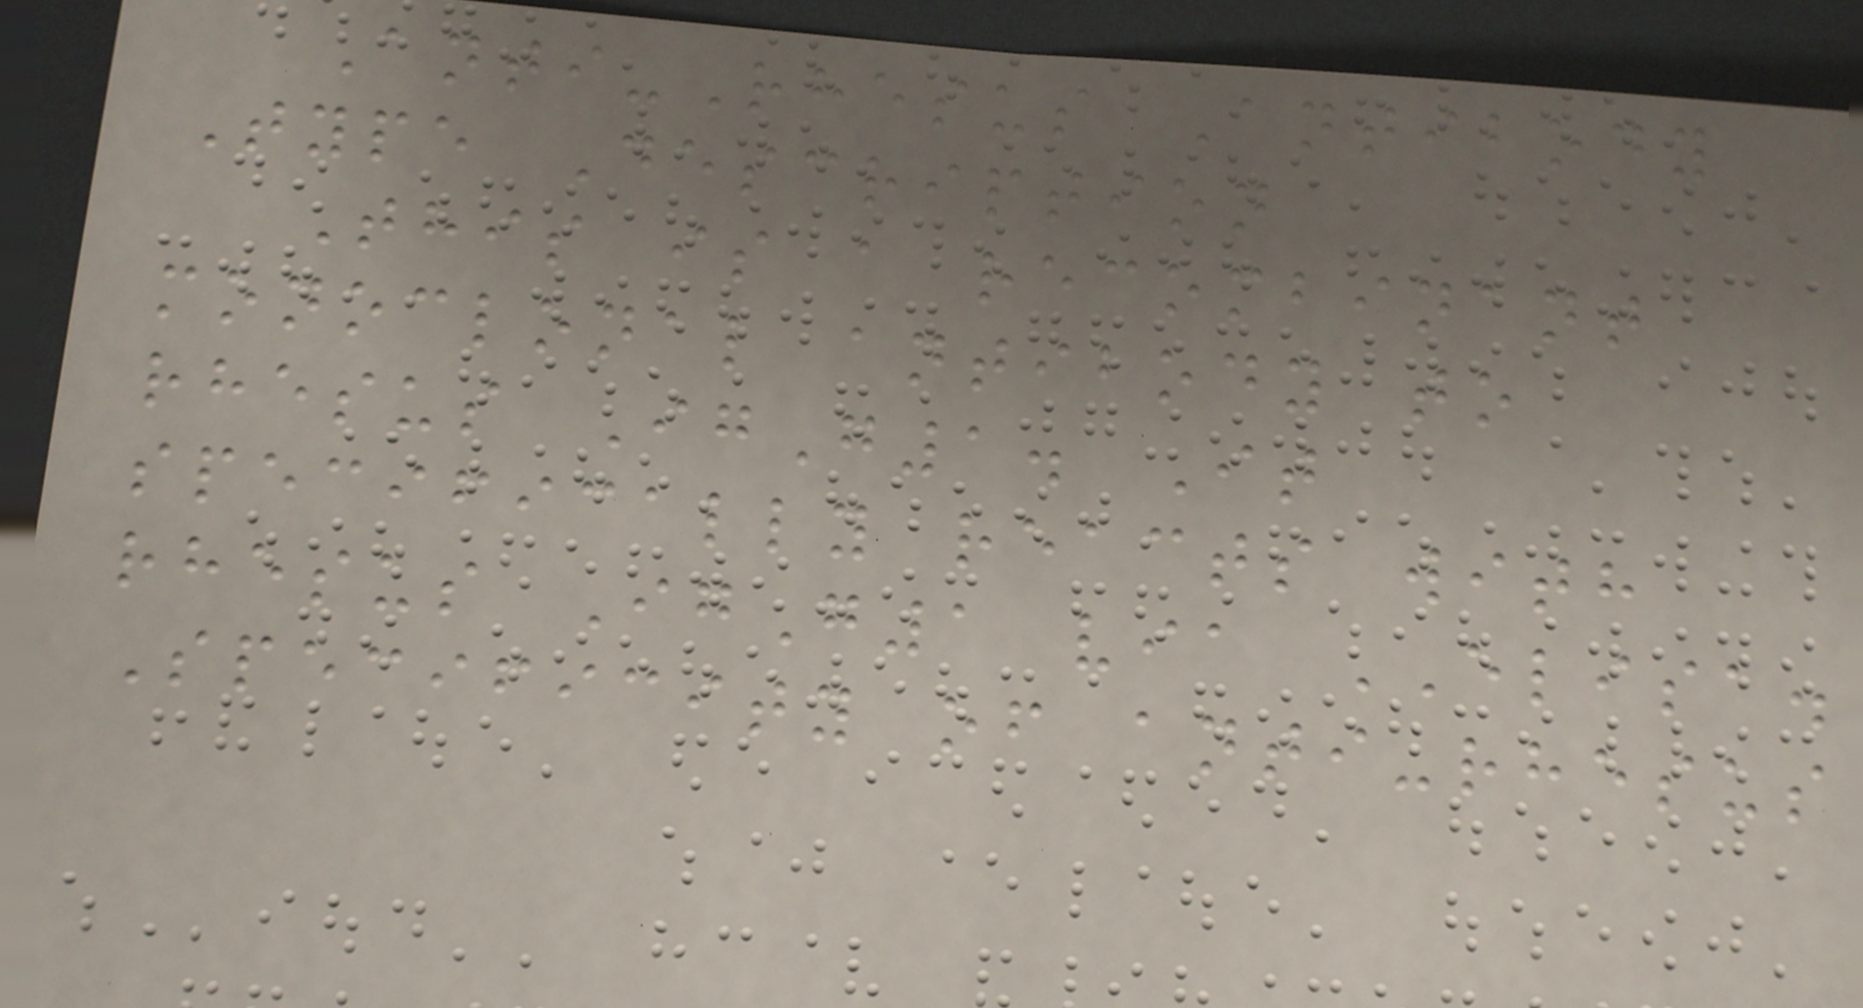Anti-Rhesus Antibody
Type Description
This is a recombinant
monoclonal antibody to
rhesus IgG1. It
specifically reacts with
rhesus IgG1 via ELISA.
Specificity of anti-rhesus
